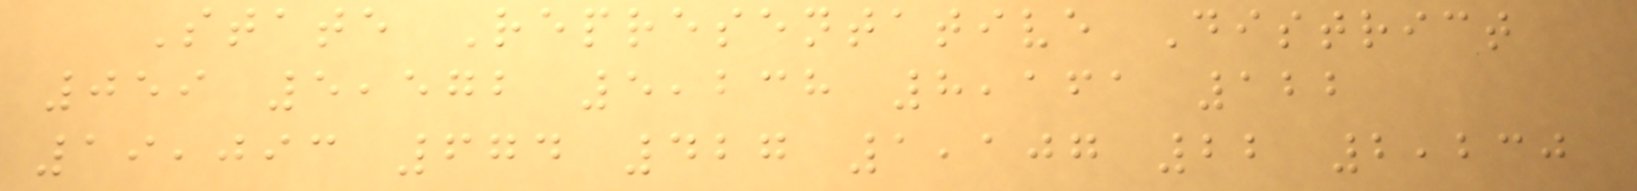State Representative District
059 5,572 5,238 8,161 122
19,093 674 427 1,107 22 2,230
